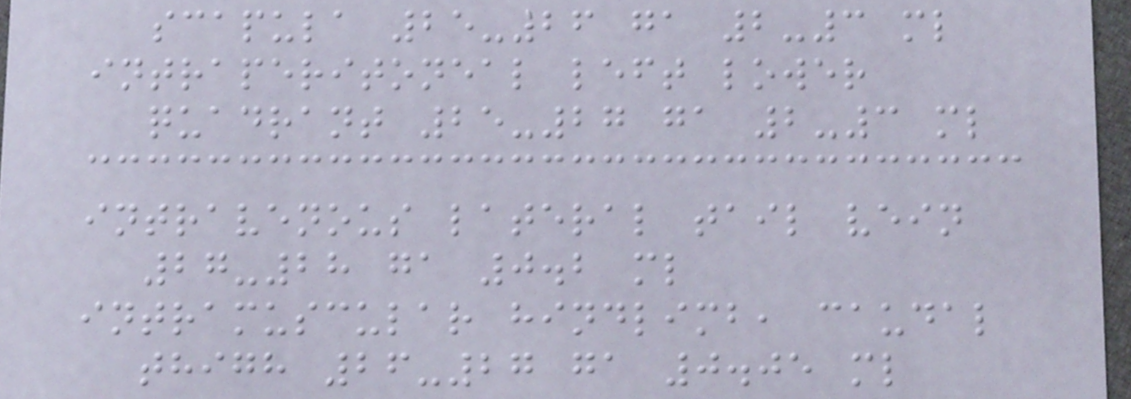scapula 25-26 ga 2-3 ml
intraperitoneal left lower
quadrant 25-27 ga 2-3 ml
intravenous lateral tail vein
27-28 ga 0.2 ml
intramuscular hindlimb, caudal
thigh 26-27 ga 0.05 ml
